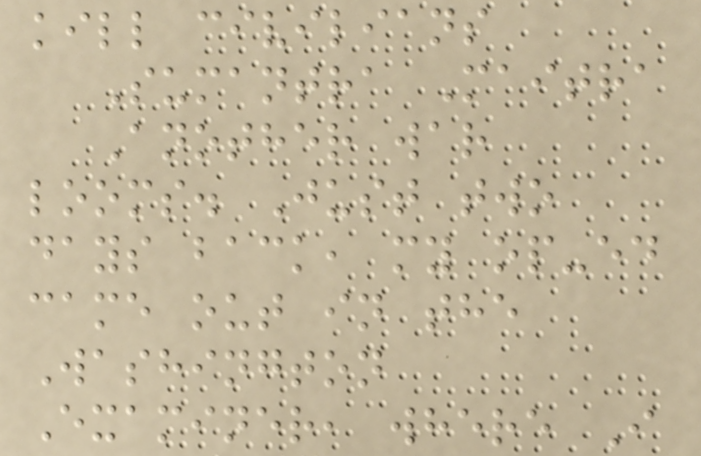kill civilians
Sumantra Maitra
Another war
looms. Just two
days back, my op-ed
came out in the
Washington
Examiner, where I
